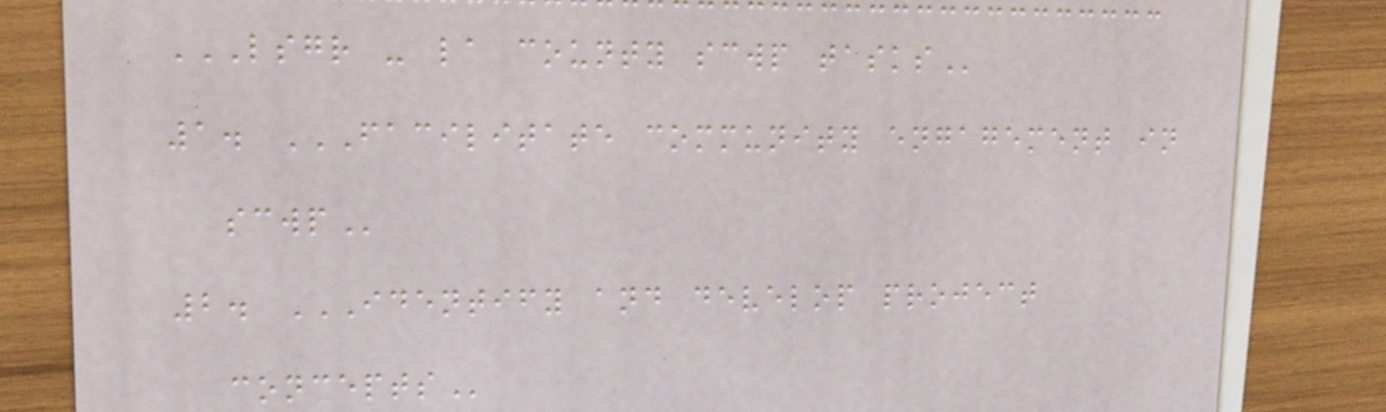LSGR - LA COUNTY SCWP TASKS
1. FACILITATE COMMUNITY ENGAGEMENT IN
SCWP
2. IDENTIFY AND DEVELOP PROJECT
CONCEPTS
